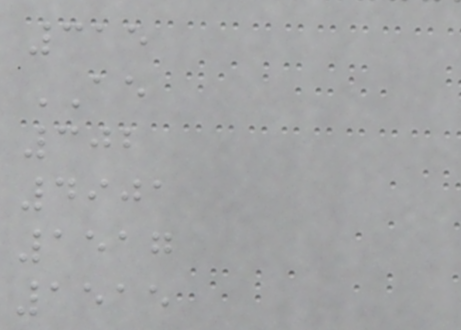315
AE
302
4901
1517
1515
